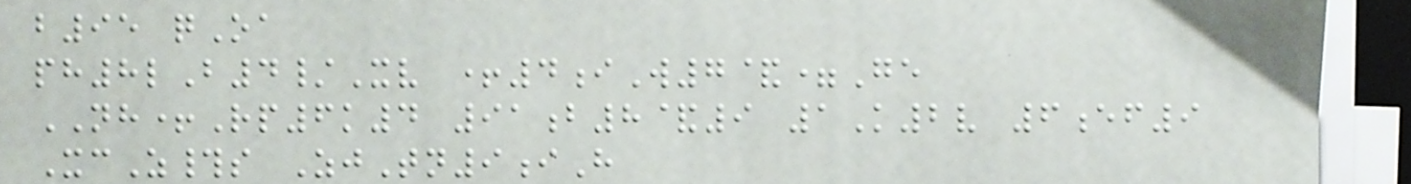b95 qOa
ph8lB4/Xv +4iW7&=Ge
NH+Rp6k4 91b8&9 1K2v 6ef9
XcZ#s ZjTn9iH
